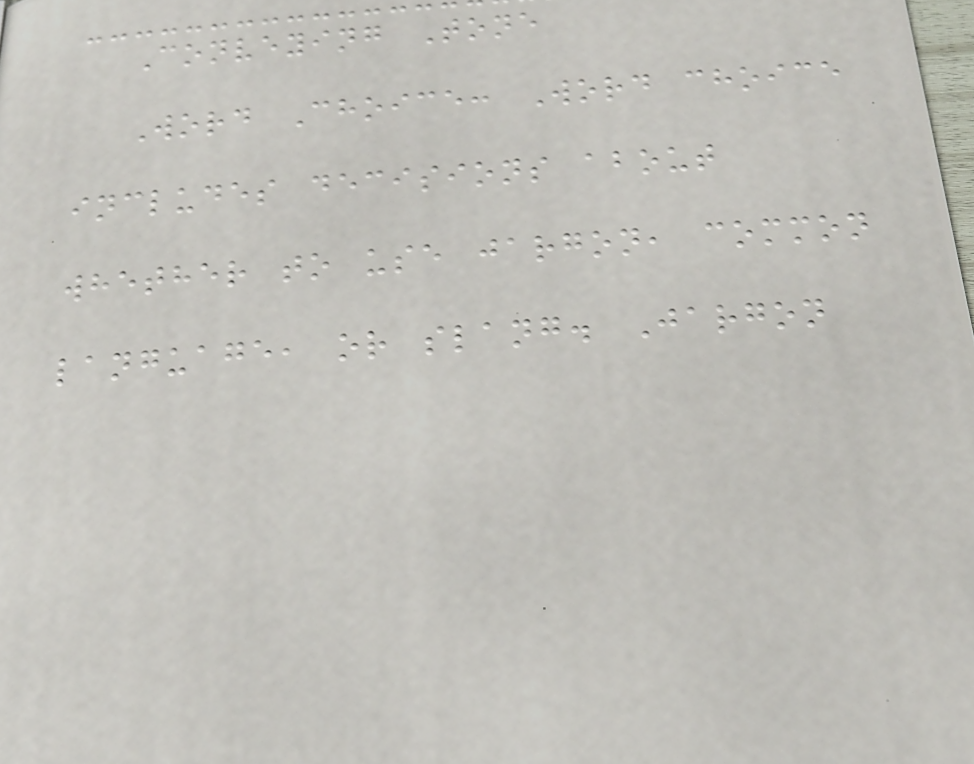Conveying Tone
Word Choice: Word choice
includes decisions about
whether to use jargon, common
language, or slang. Jargon
